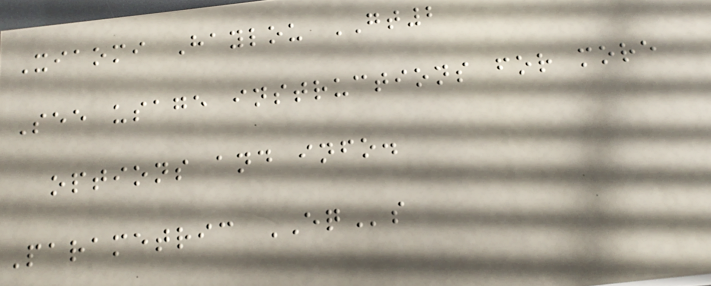Xiaomi Haylou GT2
See usage instructions for more
options and info.
Parametric EQs
